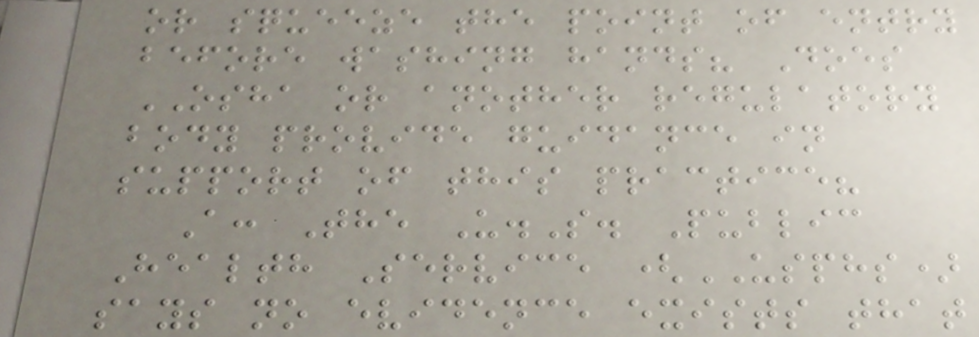or squeeze the point of entry
before washing hands? Does
OSHA or another regulatory
body provide guidance in
support of this practice?
A: The U.S. Public
Health Service (USPHS)
says no evidence exists that
